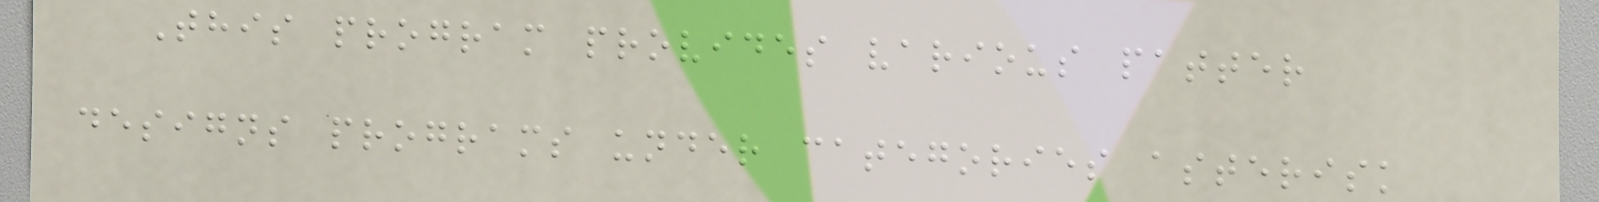This program provides various patter
designs programs under categories asterisk
